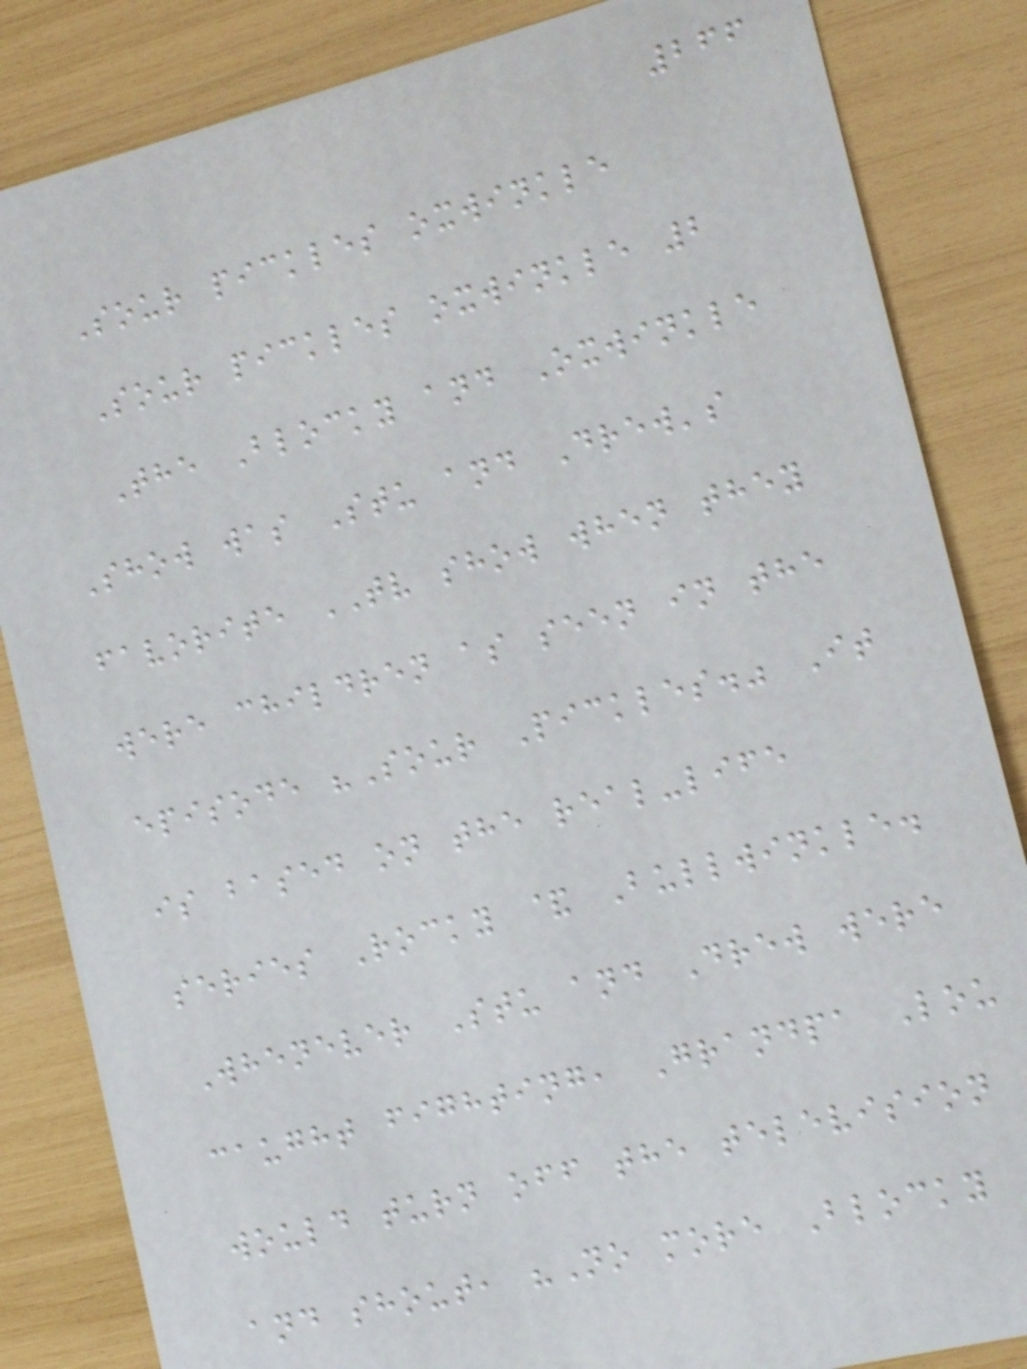266
Sour pickles oxwinkle
Sour pickles oxwinkle 2
The Blocky and Oxwinkle
Show was Stu and Drew's
favorite TV show when they
were children as seen in the
episode "Sour Pickles." It
is based on the real-life
series Rocky & Bullwinkle.
Whenever Stu and Drew were
caught fighting, Grandpa Lou
would turn off the television
and shout, "No more Blocky
